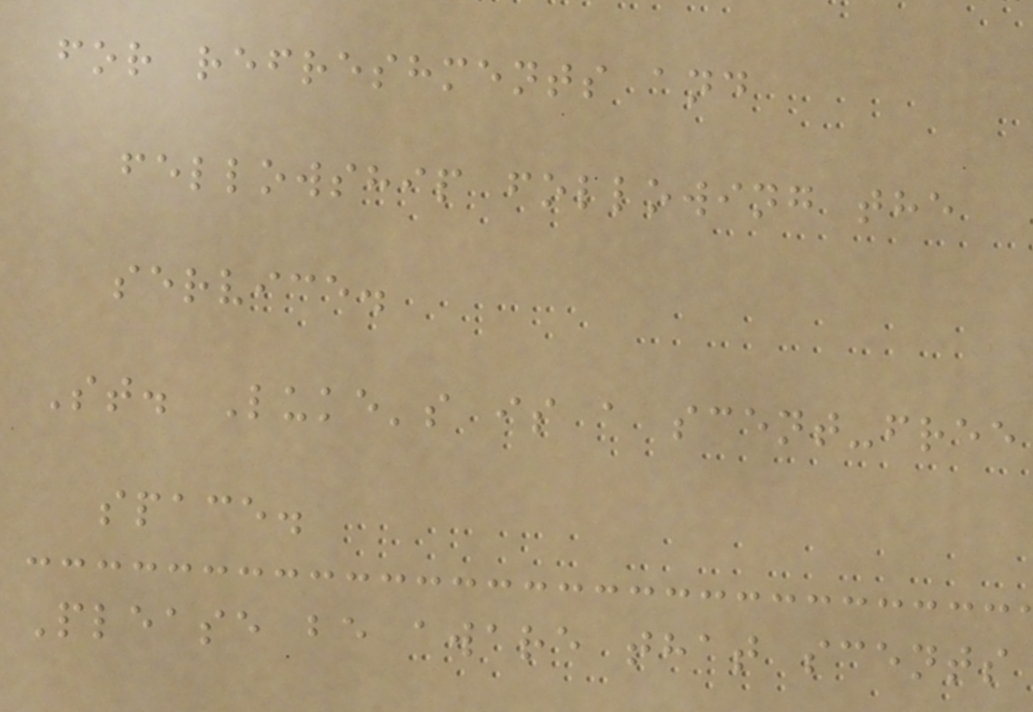for refreshments and
fellowship following the
service.
St. Luke's is a scent-free
space.
Please be aware that scents
